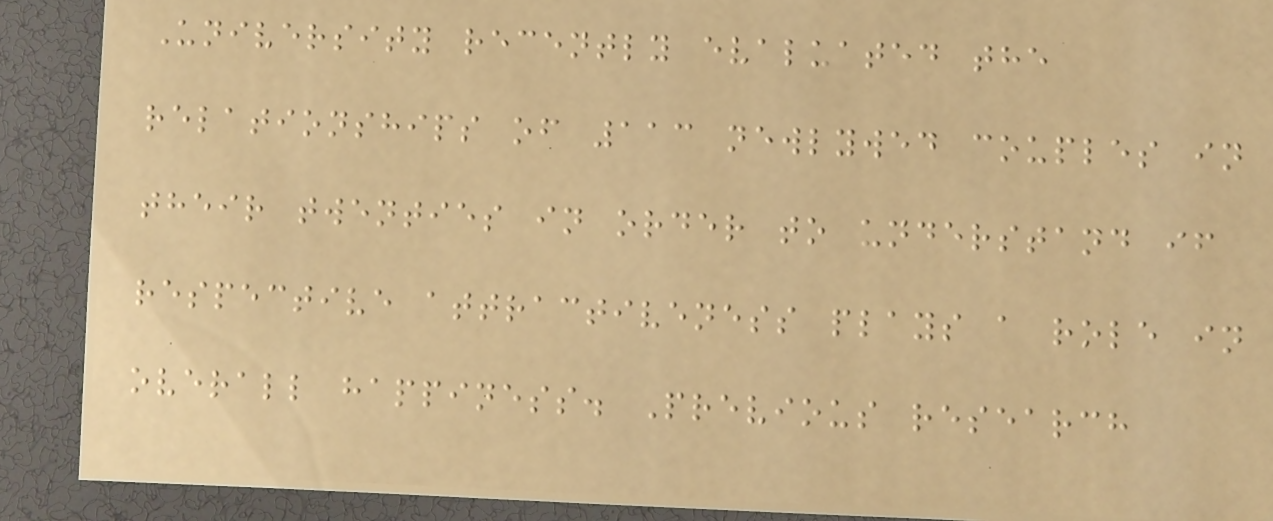University recently evaluated the
relationships of 113 newlywed couples in
their twenties in order to understand if
respective attractiveness plays a role in
overall happiness. Previous research
